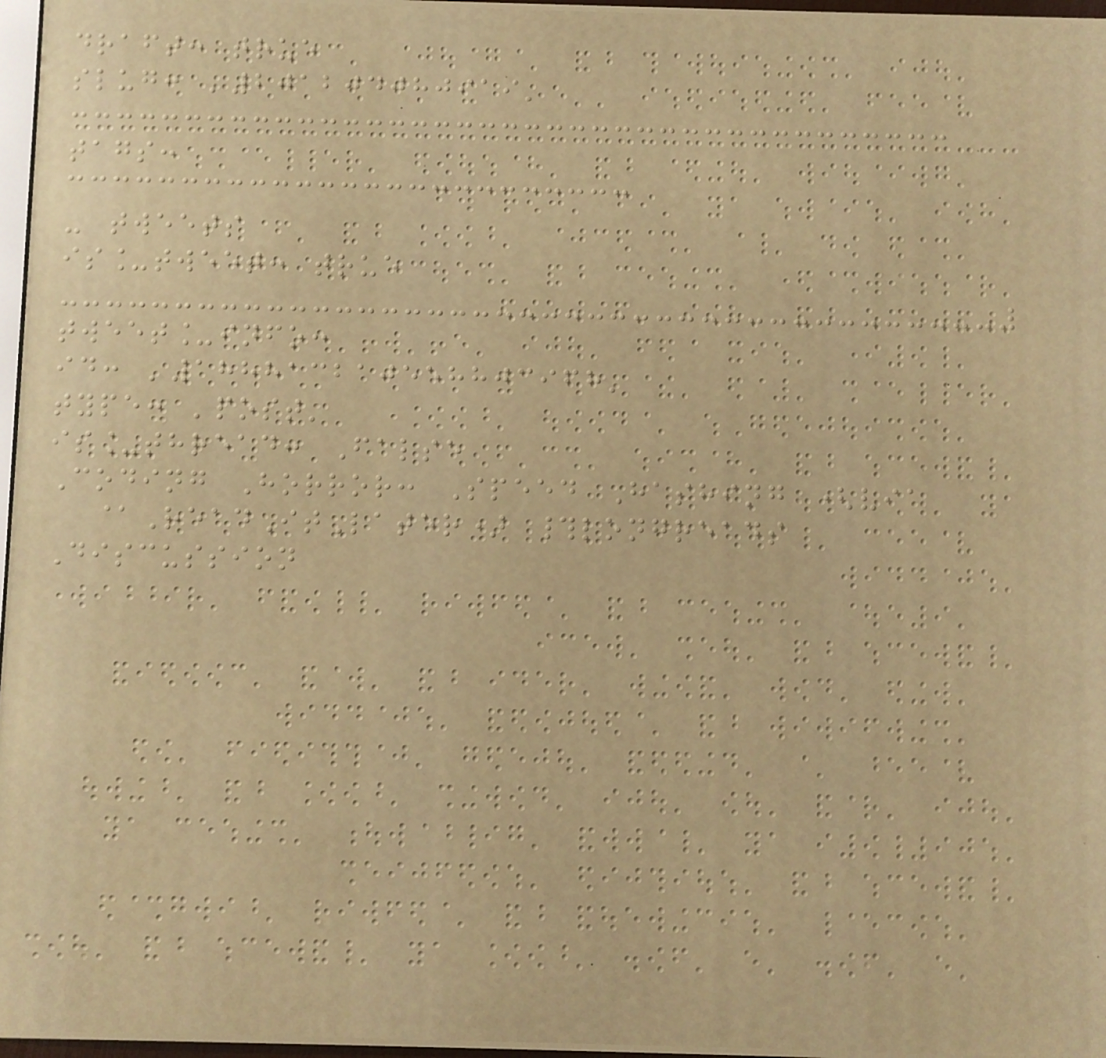draft: true
slug: '201204080919'
tags:
- tweets
is_tweet: true
tweet_info:
id: '188813210558803968'
type: 'post'
is_thread: False
Coding Horror: Speed Hashing (via
@ReadItLater) #longreads
Discussion
